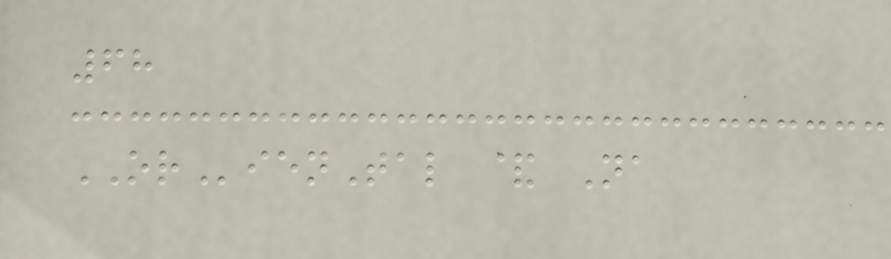68
ORienTal & Na
